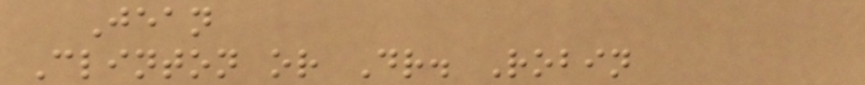Jean
Clinton or Dr. Robin
